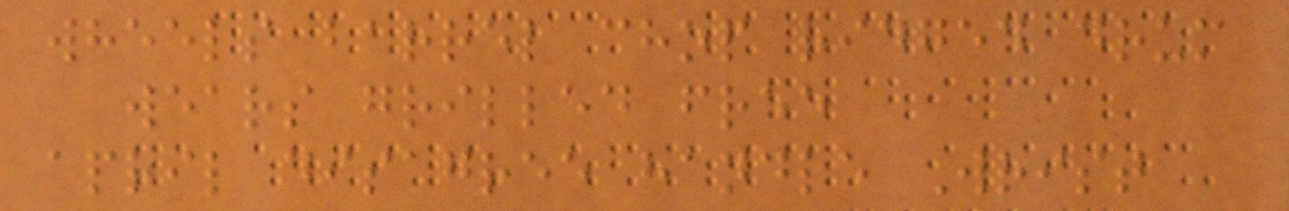wheels barrel chop ridged drum
wears grilled free
april disagree handle Wrist
